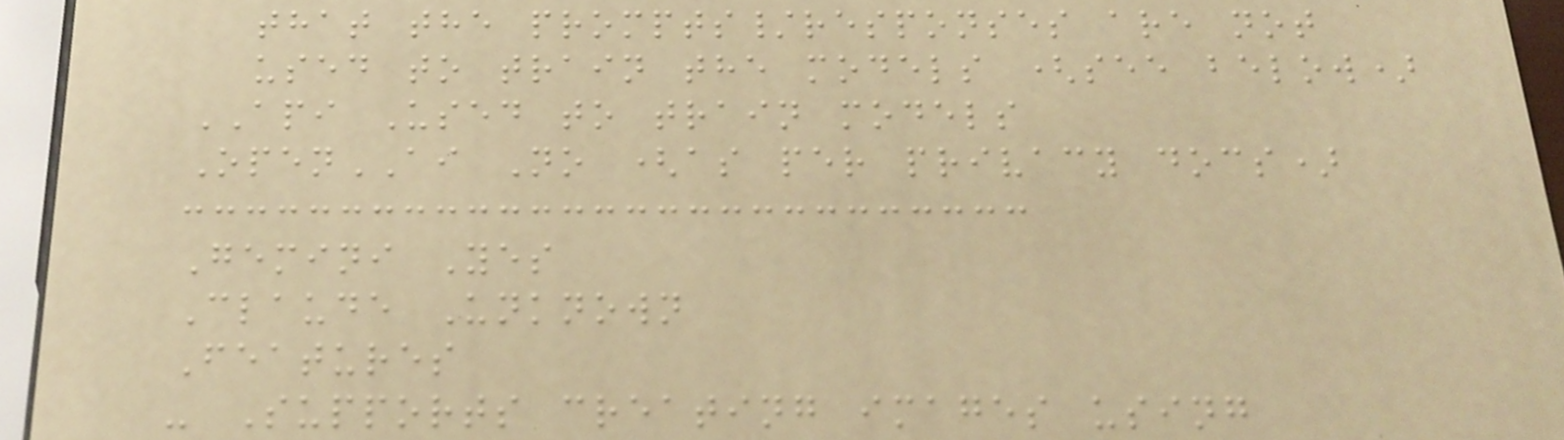that the prompts/responses are not
used to train the models (see below)
API Used to train models
OpenAI No (as per privacy docs)
Gemini Yes
Claude Unknown
Features
- Supports creating images using
